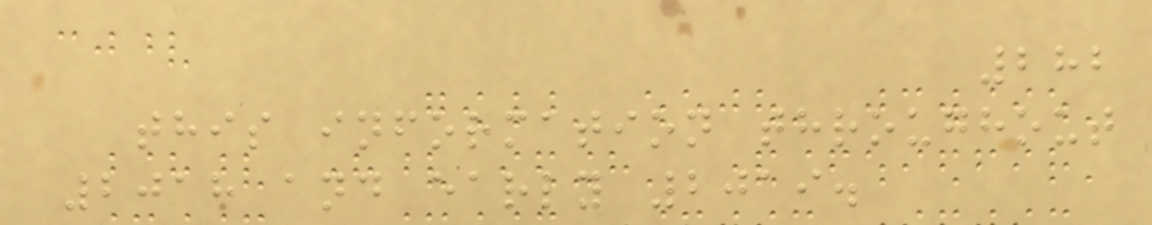282
this information throughout
2018 and early 2019.
